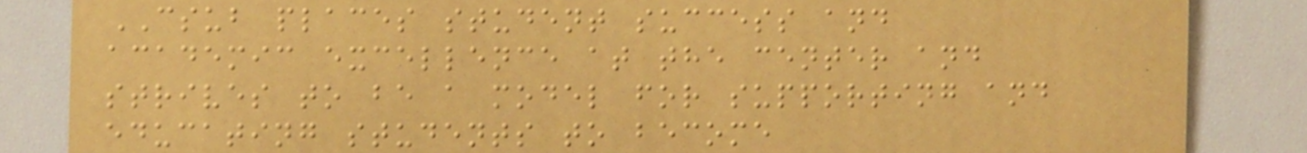CSUB places student success and
academic excellence at the center and
strives to be a model for supporting and
educating students to become
